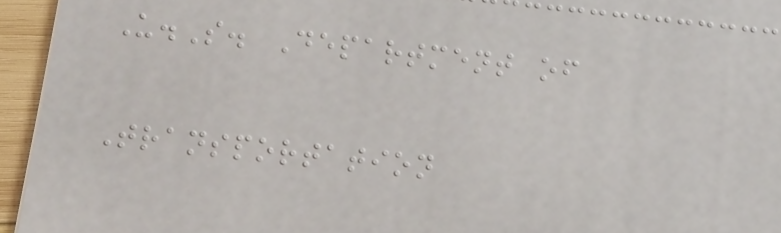U.S. Department of
Transportation
